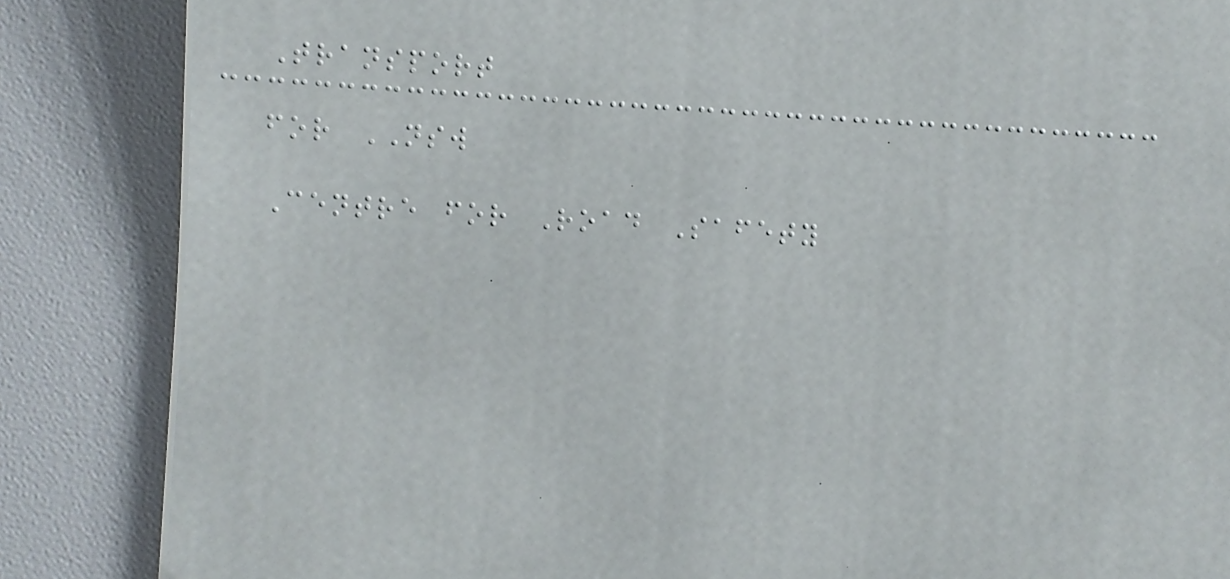Transport
for NSW
Centre for Road Safety
